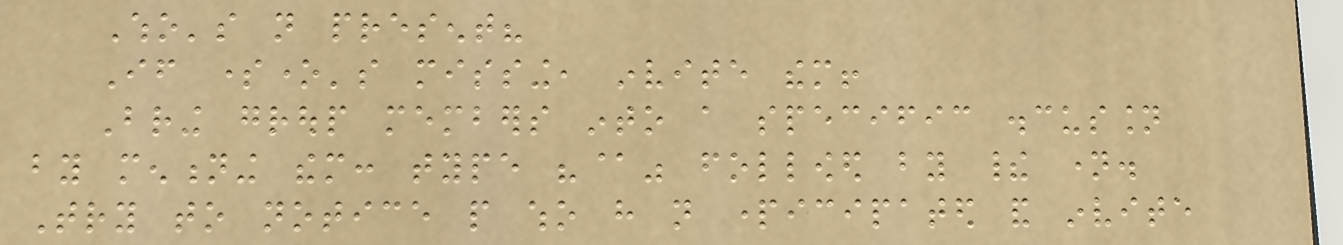Who's not present?
If someone's missing, invite them!
Bring group members into a specific discussion
by mentioning them: type "@" followed by their name.
Try to notice people who have not participated and invite
